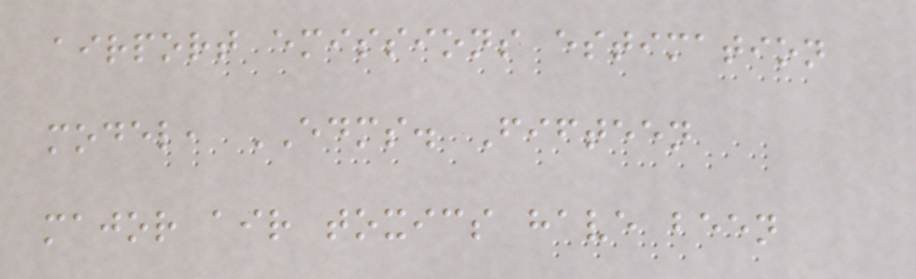airport emissions estimation
model, EDMS. Fifteen
major air toxics have been
